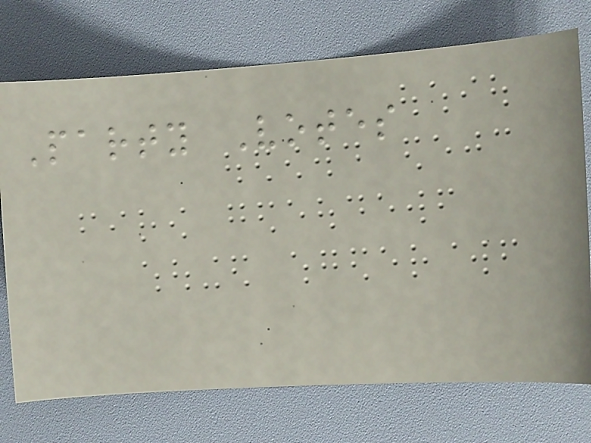Party Votes
